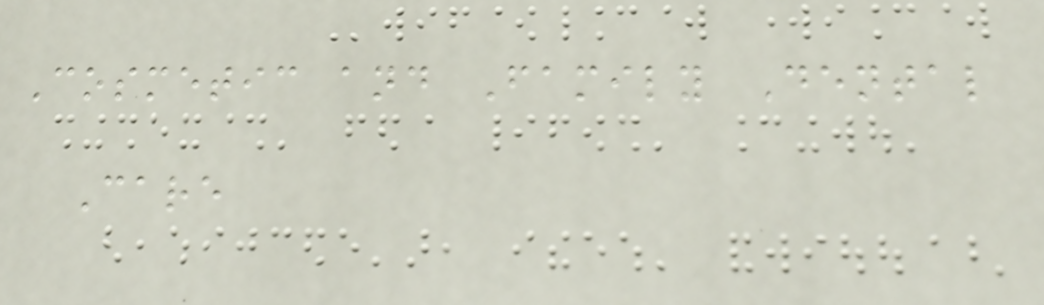Cosmetic and Family Dental
Care
